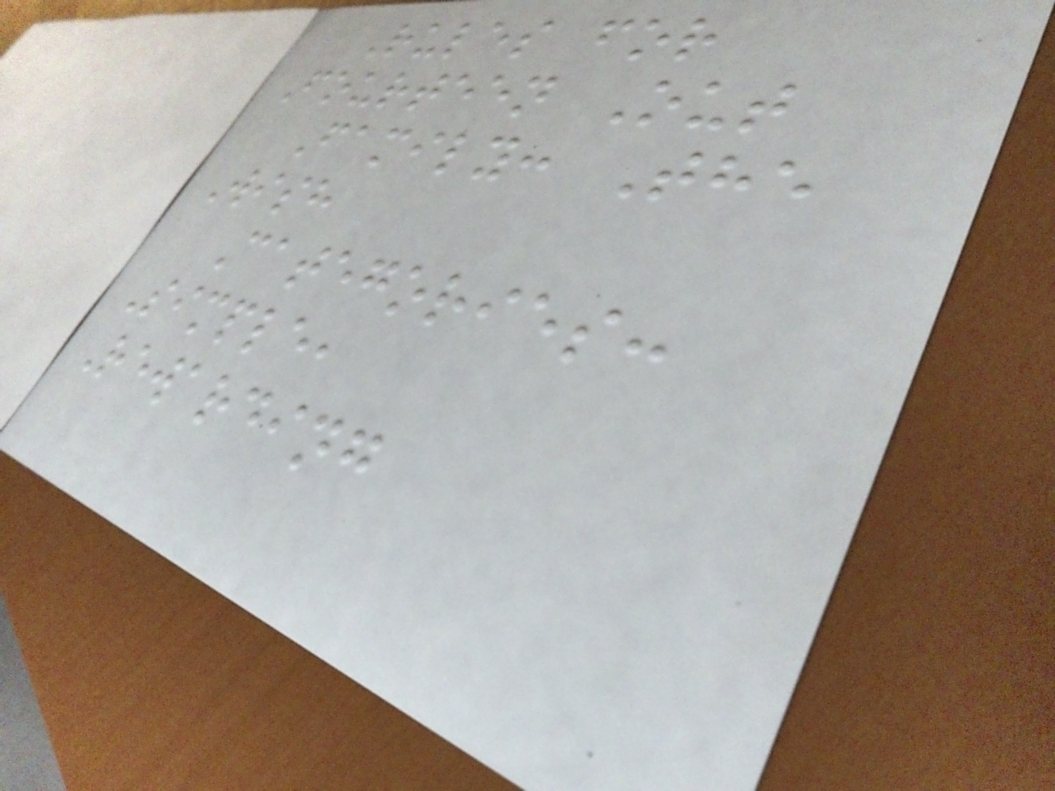Rules for
Fourteen Out
Family: The
Wish
Categories:
Simple,
Rewarding
